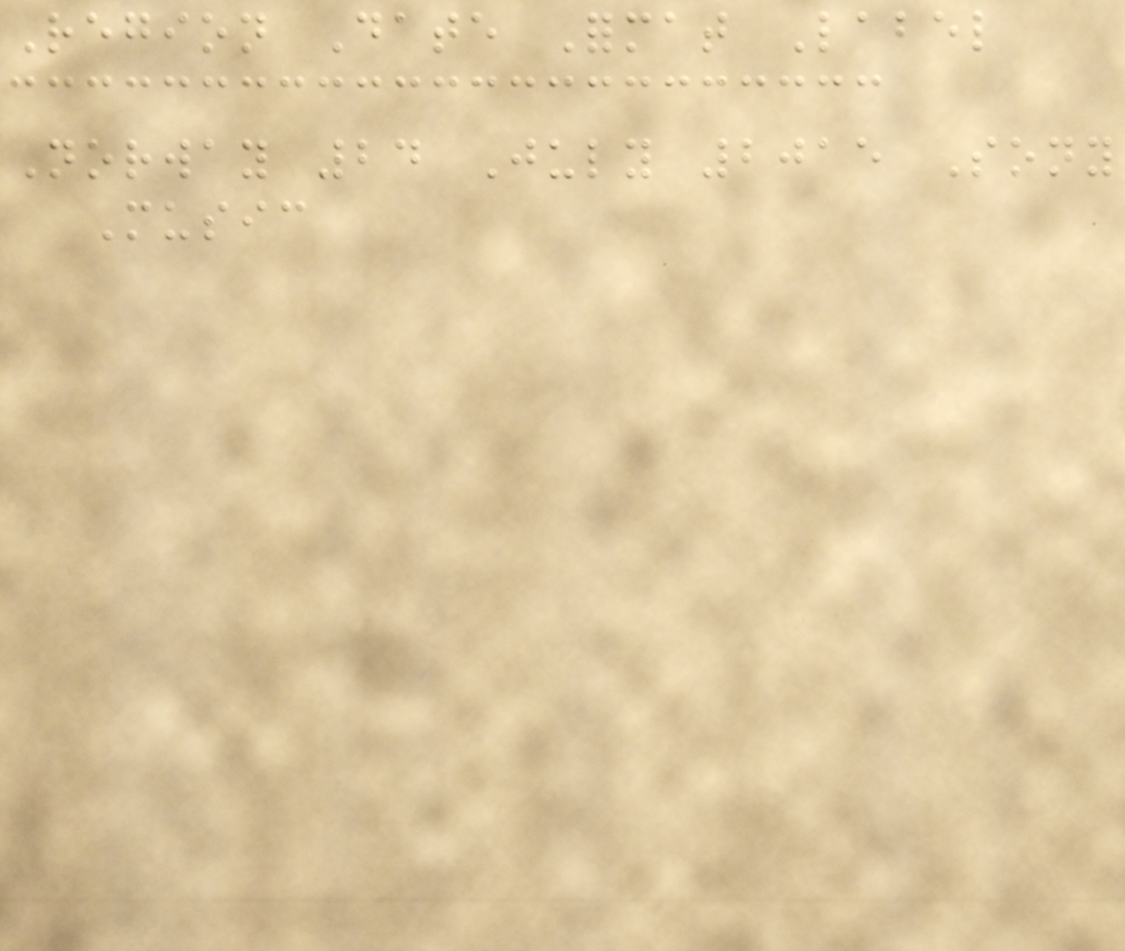Region Date Format Label
Norway 24 July 2015 Sony
Music
